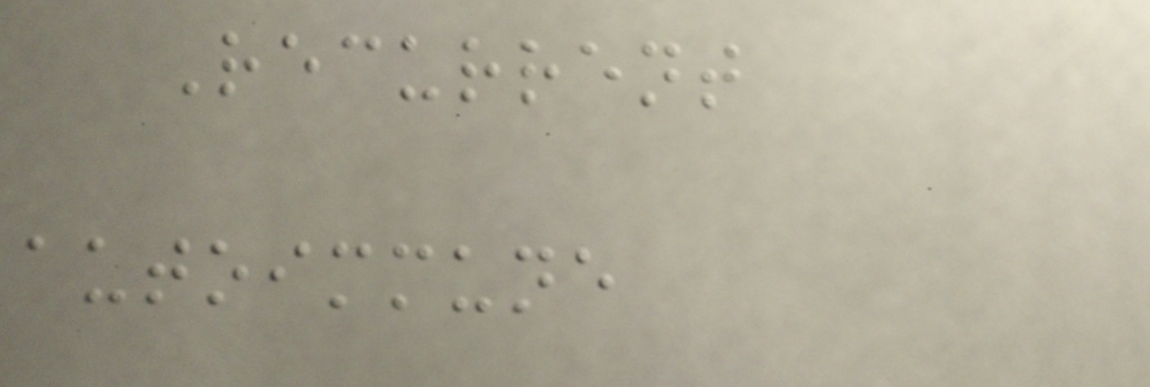Recurrent
autoimmune
